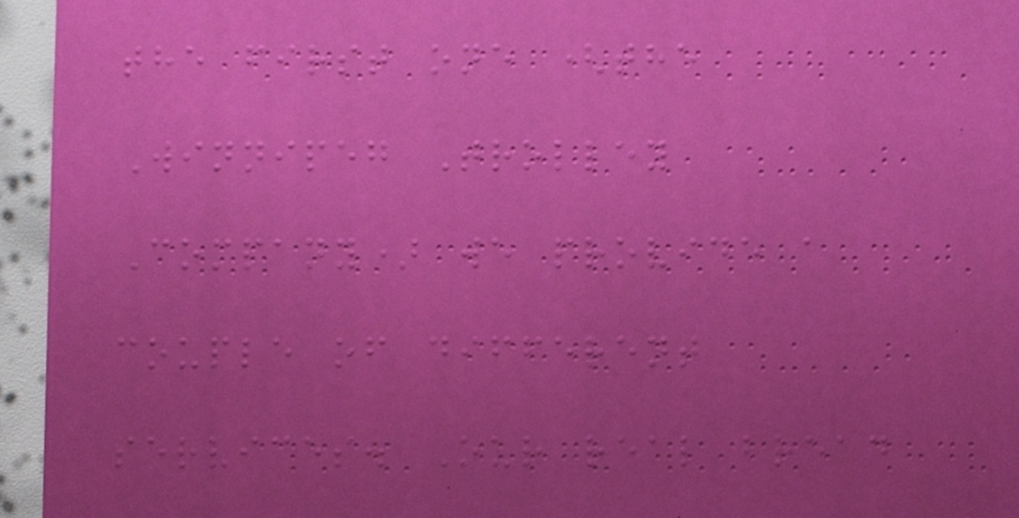the first one (the
Winnipeg Trolley
Company) we provide a
couple of different
services. Our real bread
